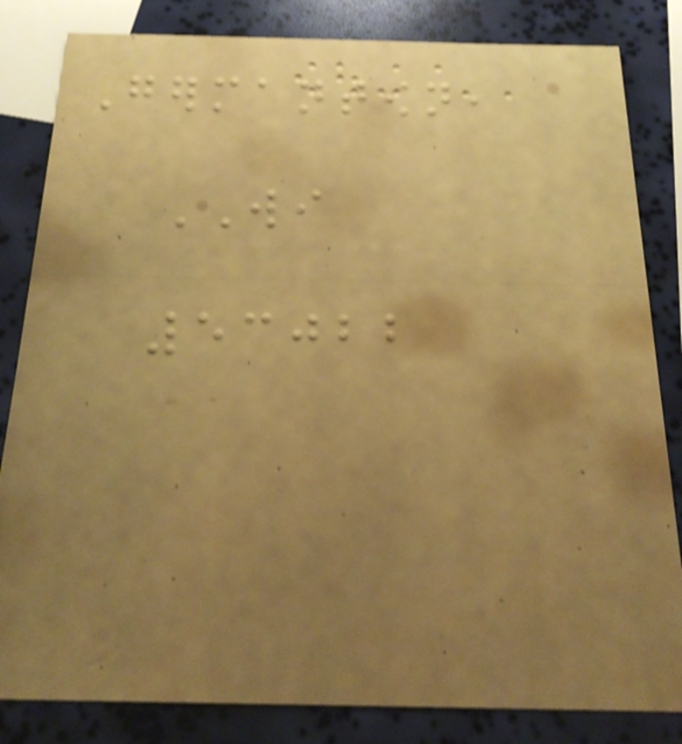Germantown,
WI
53022
